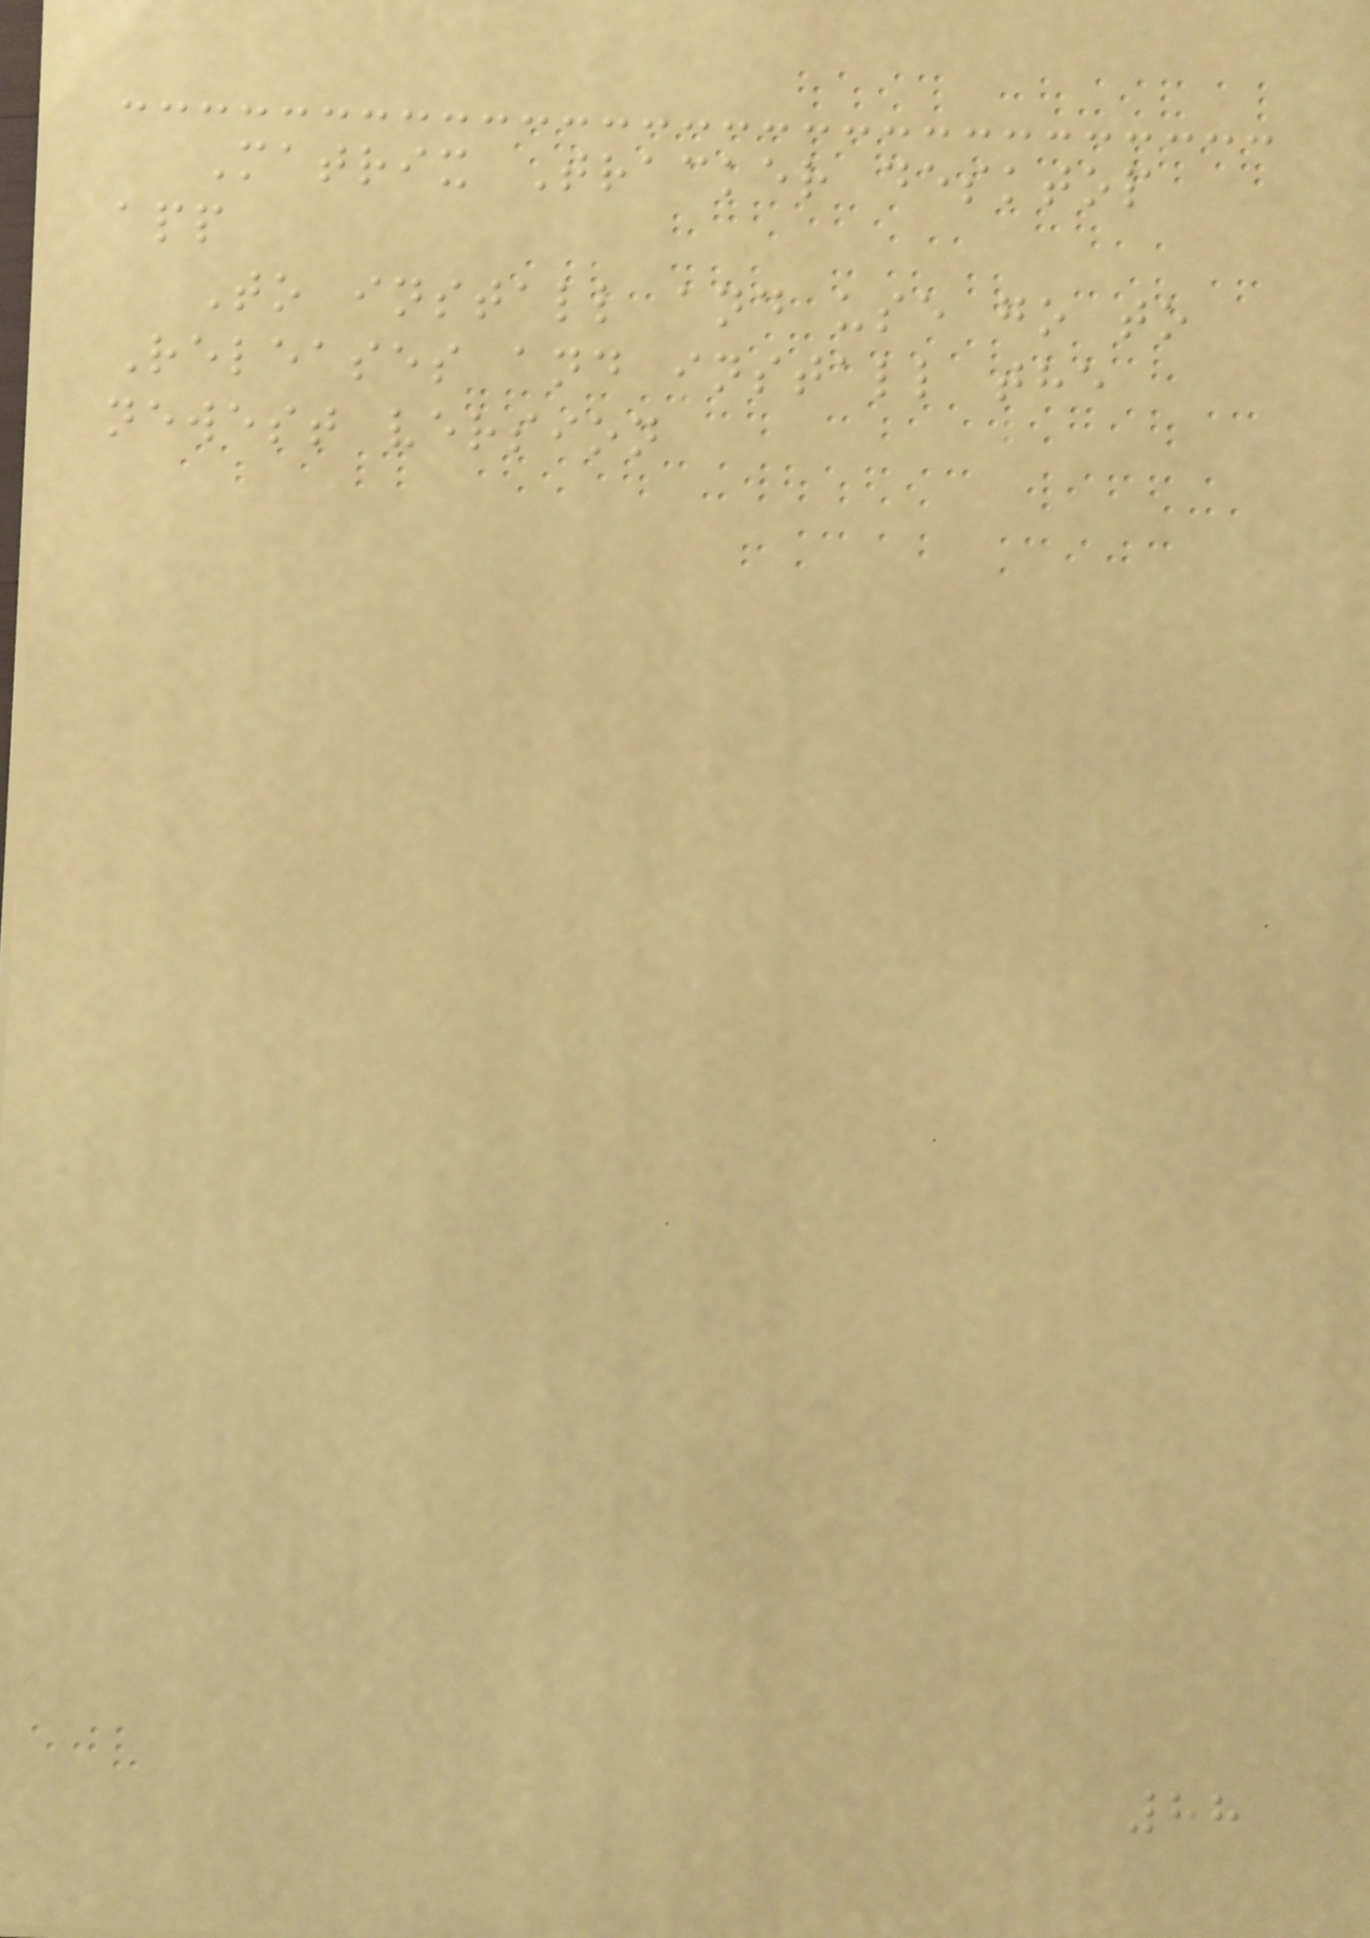Matrix Tracker desktop
app
To install and use go to
Releases and install the
newest version
88
